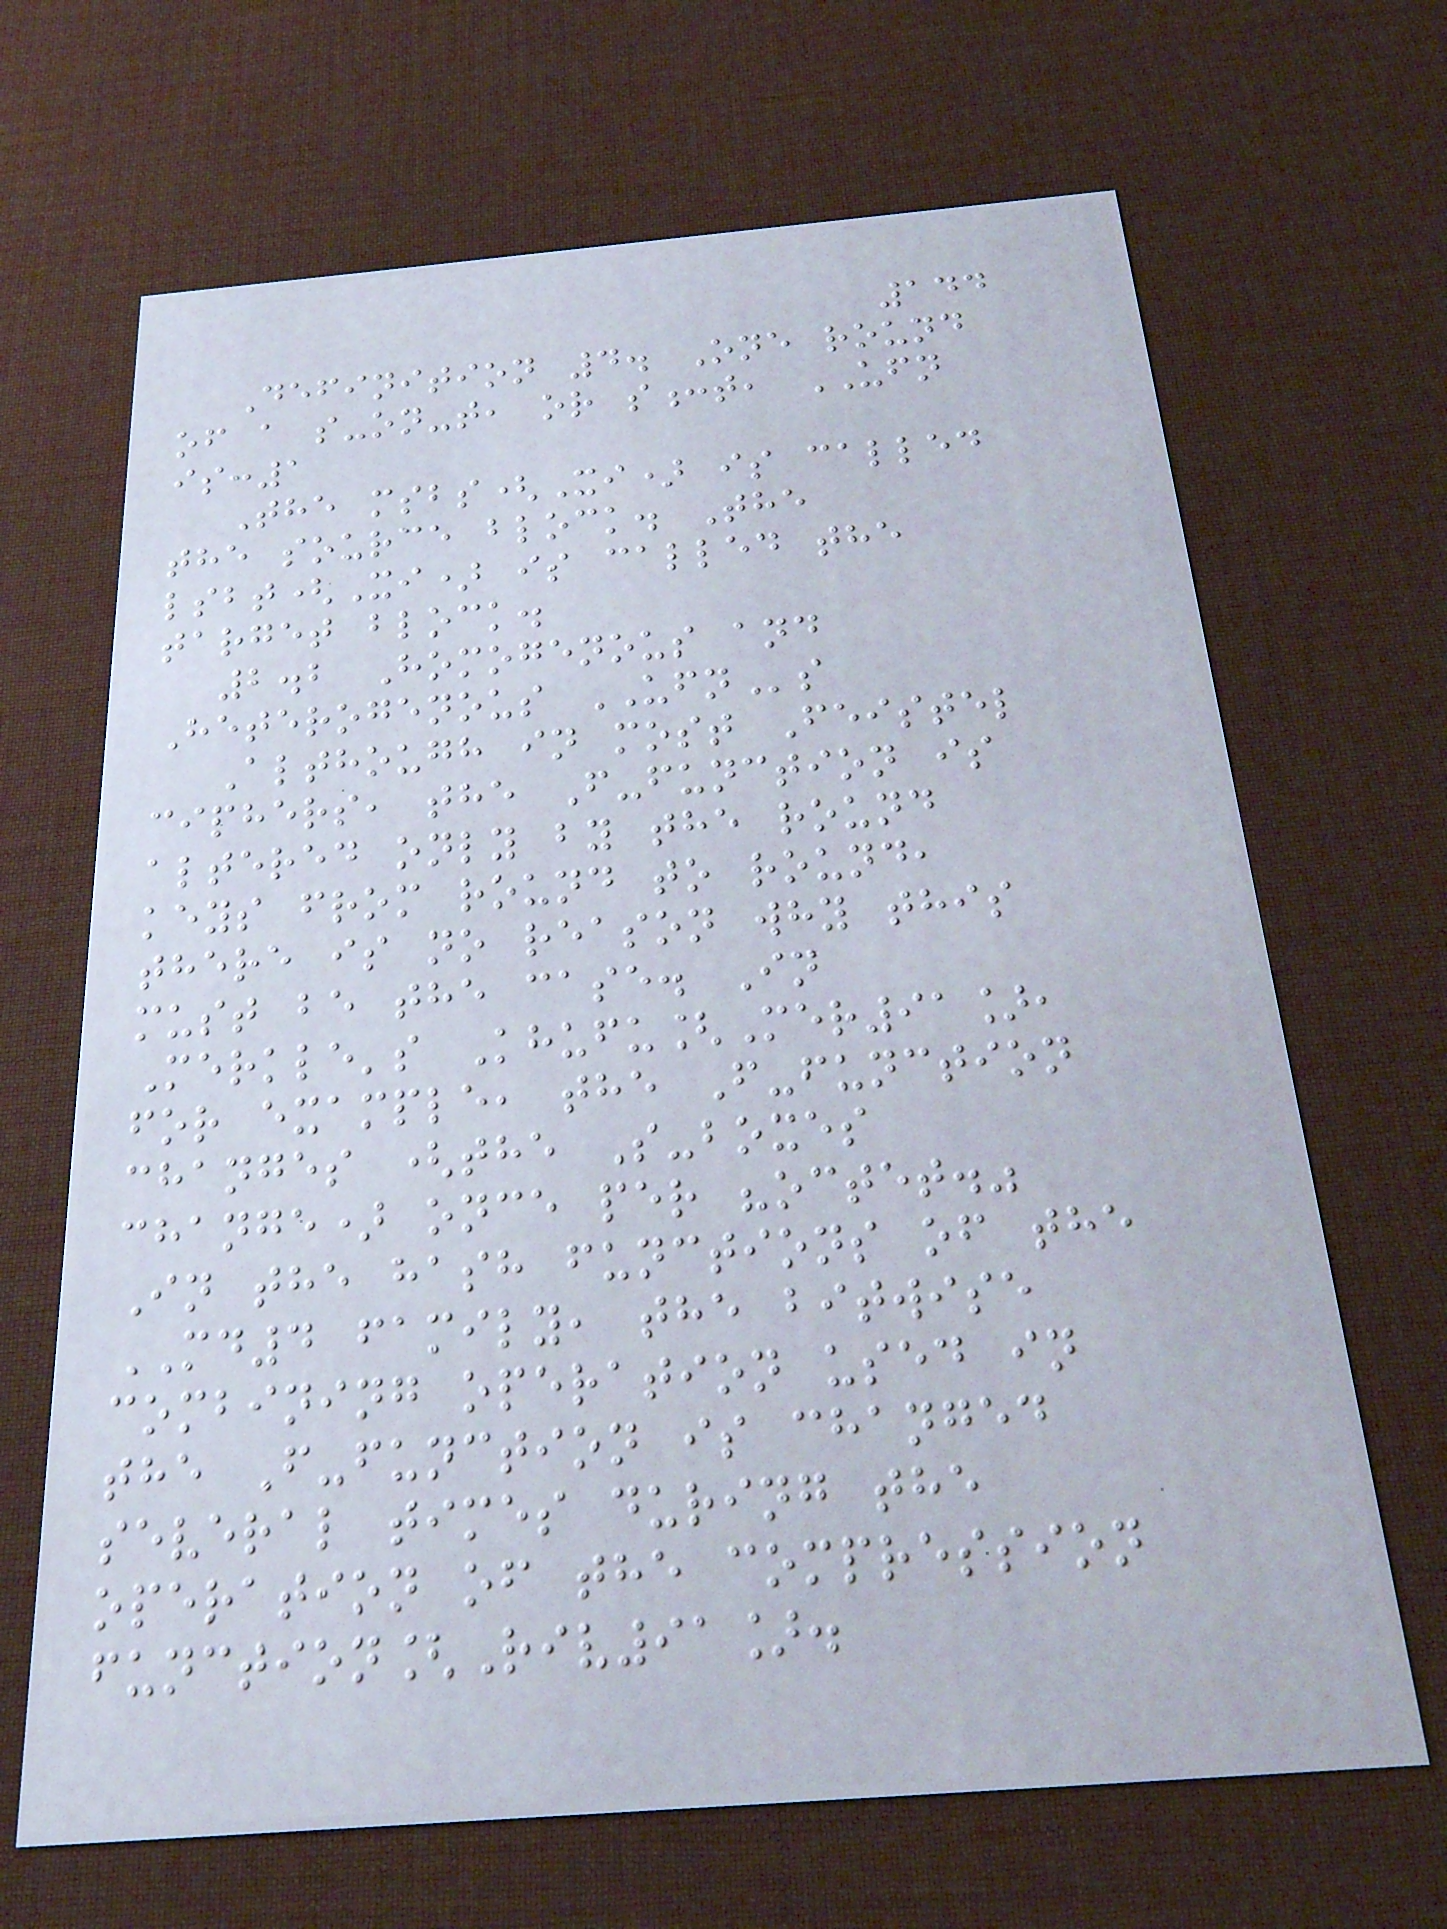144
Definition 4. One round
of a s-on-t, or s:t, UFN
is:1
The msbs(Xi) is called
the source block. The
lsbt(Xi) is called the
target block.
2.2 Homogenous and
Heterogenous UFNs
Although in most Feistel
ciphers, the F-function is
altered only by the round
keys from round to round,
there is no reason why this
must be the case. In
Merkle's Khufu[Mer91],
for example, the F-function
changes (the S-boxes
change) once per "octet."
In the hash functions of the
MD4 family, the bitwise
combining operation used in
the F-function is changed
several times during the
operation of the compression
function[Riv91].
